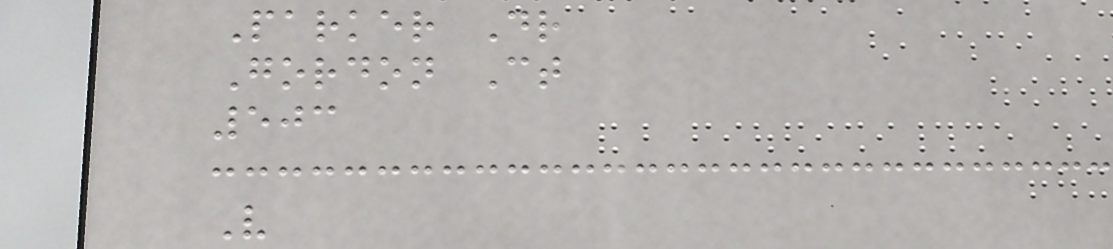Parker Dr
Gordon Ct
503
V
